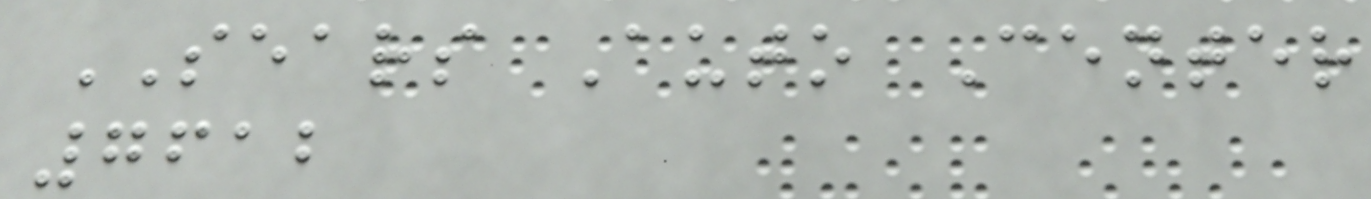SEARS Auto Center
7612
